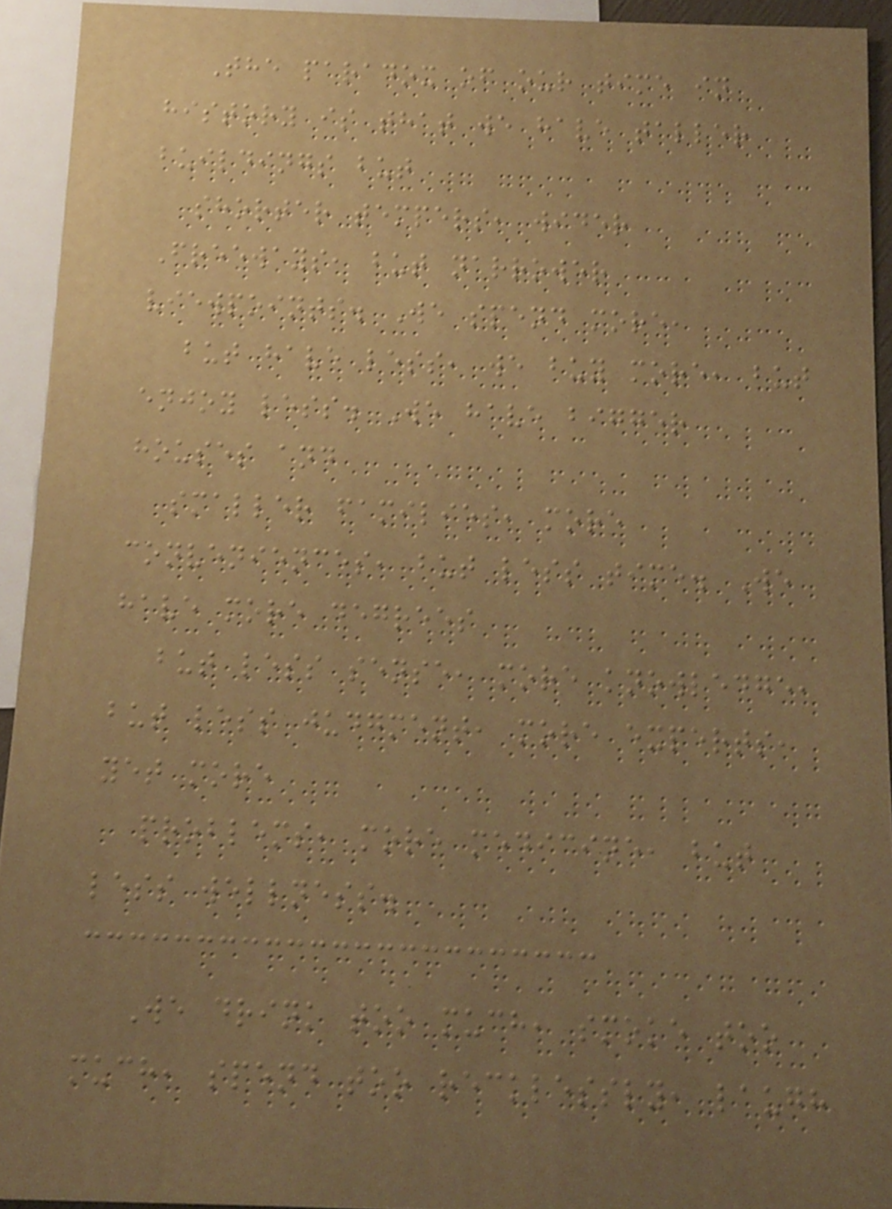The paradox of our time in
history is that we have taller
buildings but
shorter tempers, wider
Freeways, but narrower
viewpoints. We spend more,
but have less, we buy more, but
enjoy less. We have bigger
houses and
smaller families, more
conveniences, but less time. We
have more degrees
but less sense, more knowledge,
but less judgment, more experts,
yet more
problems, more medicine, but
less wellness.
We drink too much, smoke too
much, spend too recklessly, laugh
